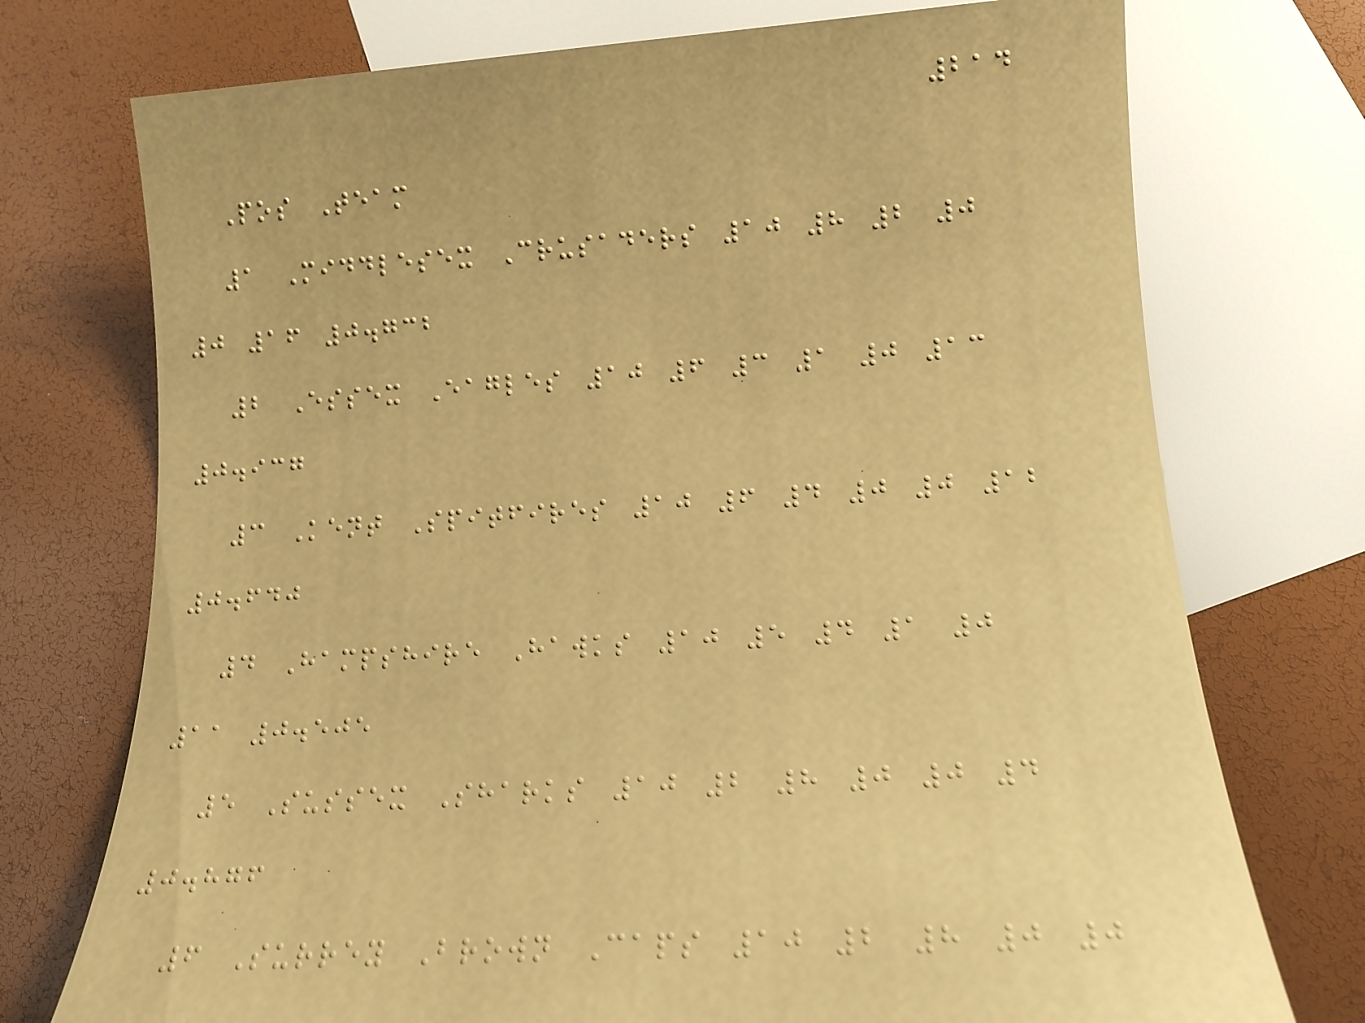214
Pos Team
1 Middlesex Crusaders 10 8 2 0
0 16 0.732
2 Essex Eagles 10 6 3 1 0 13
0.937
3 Kent Spitfires 10 6 4 0 0 12
0.640
4 Hampshire Hawks 10 5 4 1 0
11 0.505
5 Sussex Sharks 10 2 8 0 0 4
0.876
6 Surrey Brown Caps 10 2 8 0 0
